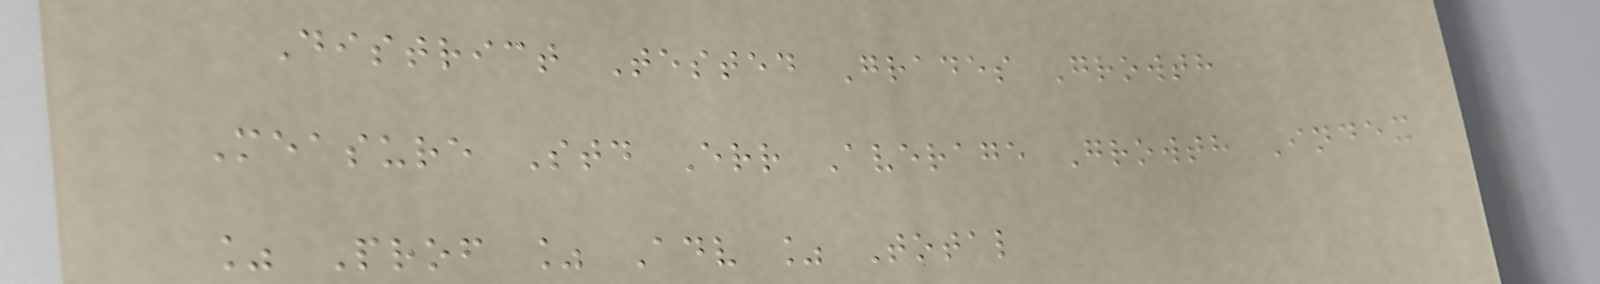District Tested Grades Growth
Measure Std Err Average Growth Index
% Prof % Adv % Total
